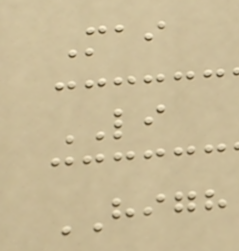Mai
LI
HIGH
